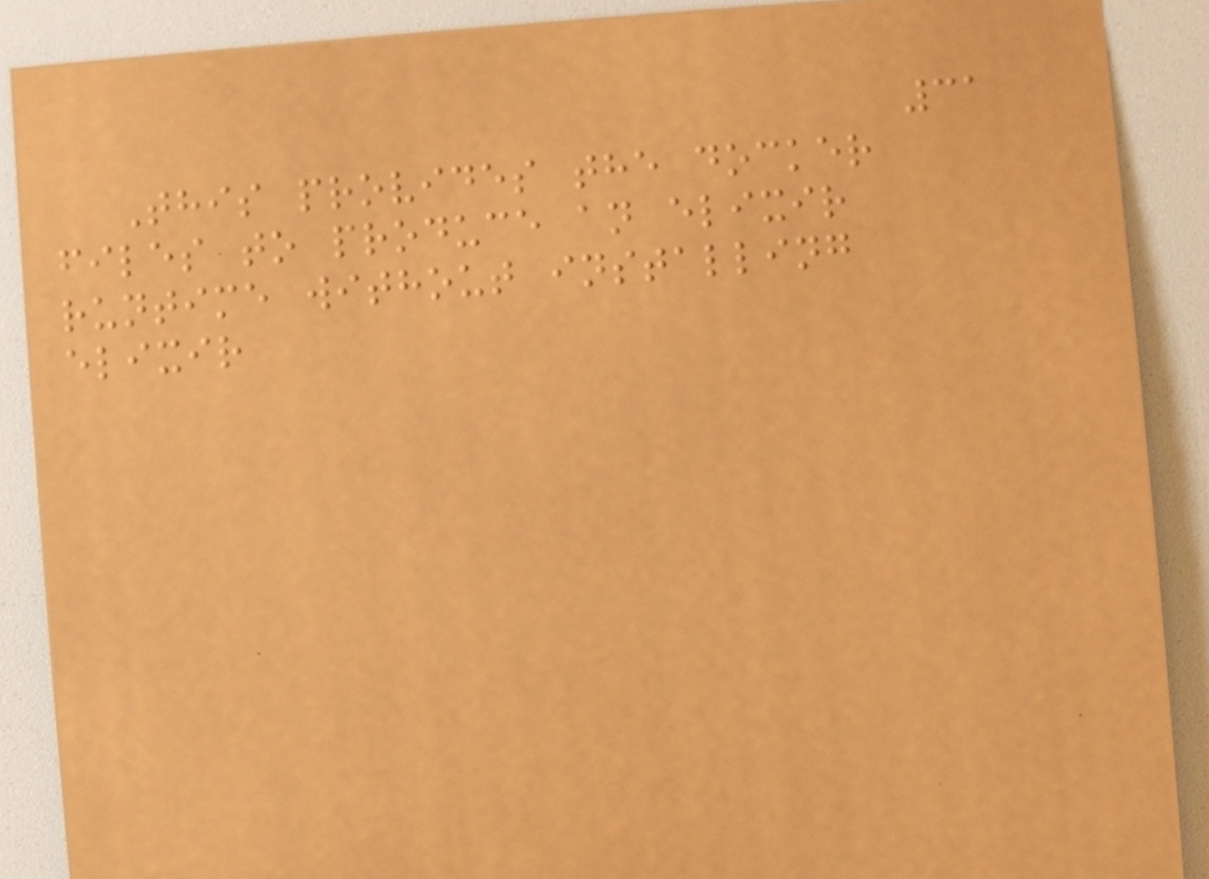31
This provides the docker
files to produce an elixir
runtime without installing
elixir
